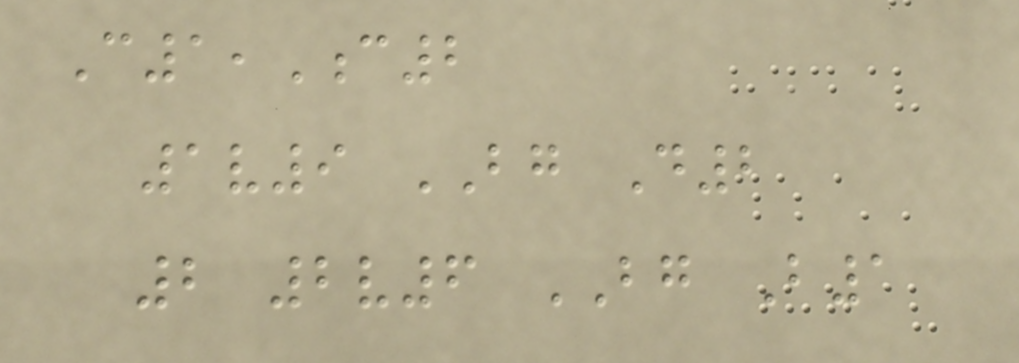C1,C2
1v9 BG D2
2 2v6 BG B1
